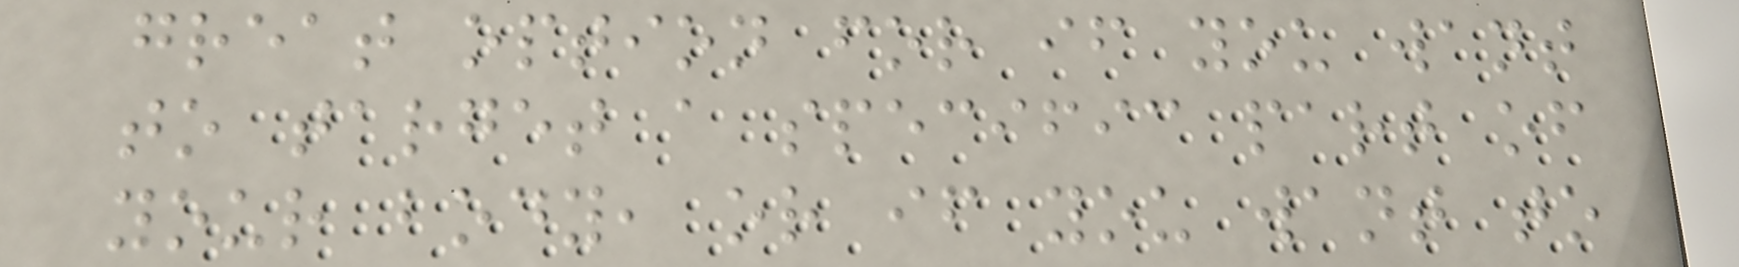great option for if you want
to target a specific part of
your body, or if you want to
